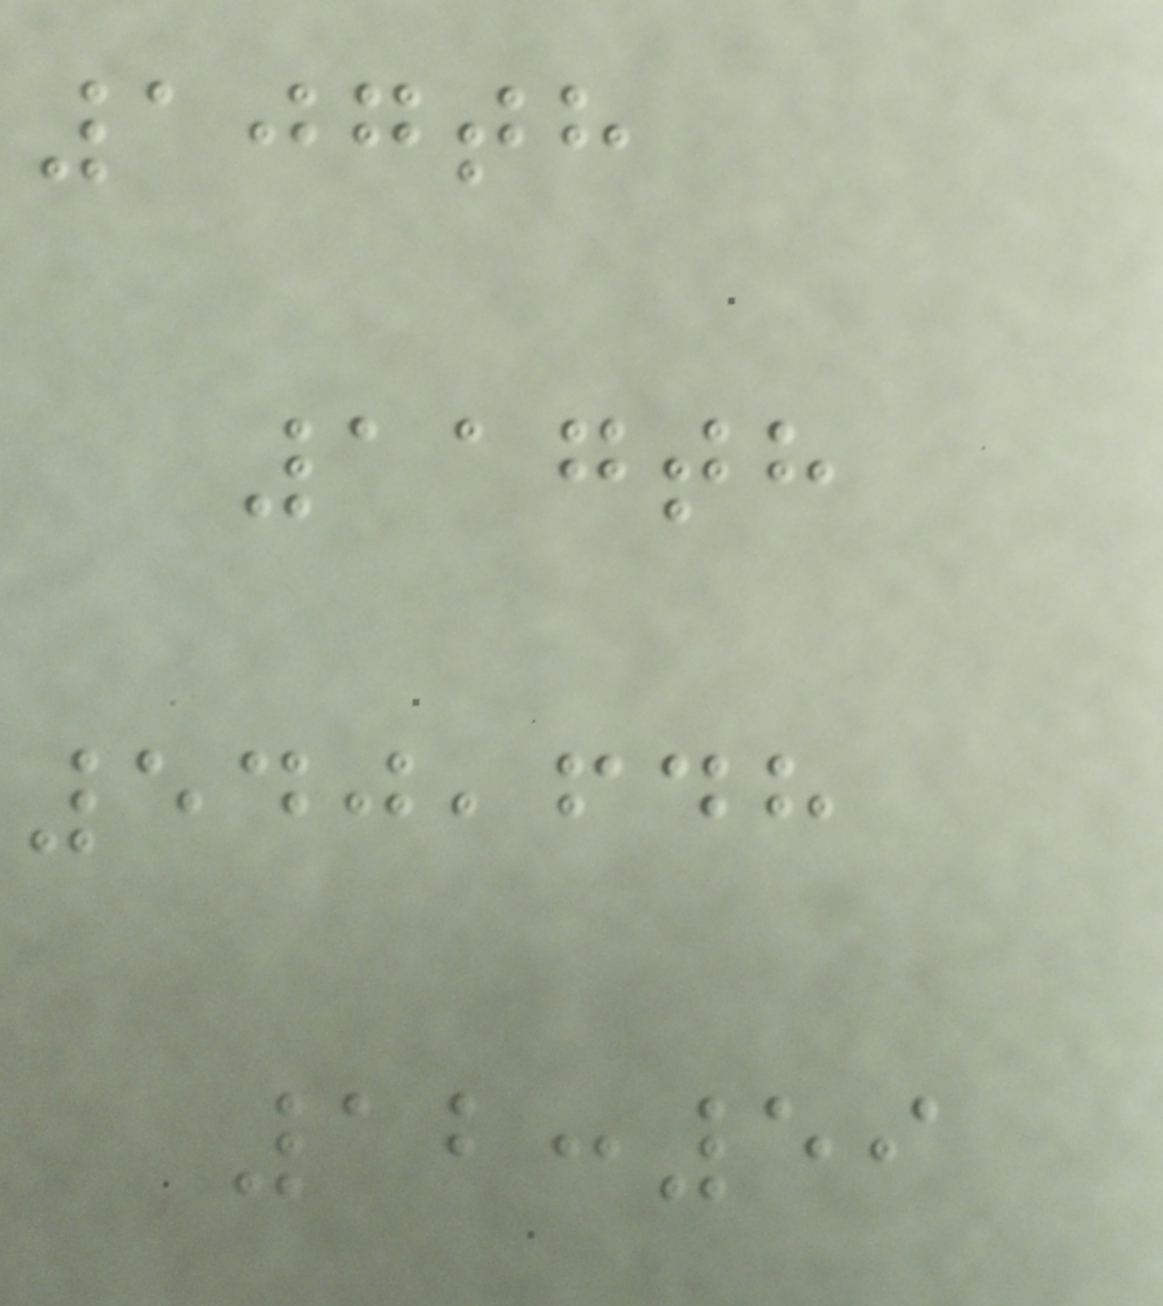107th
117th
540,648
12:59
